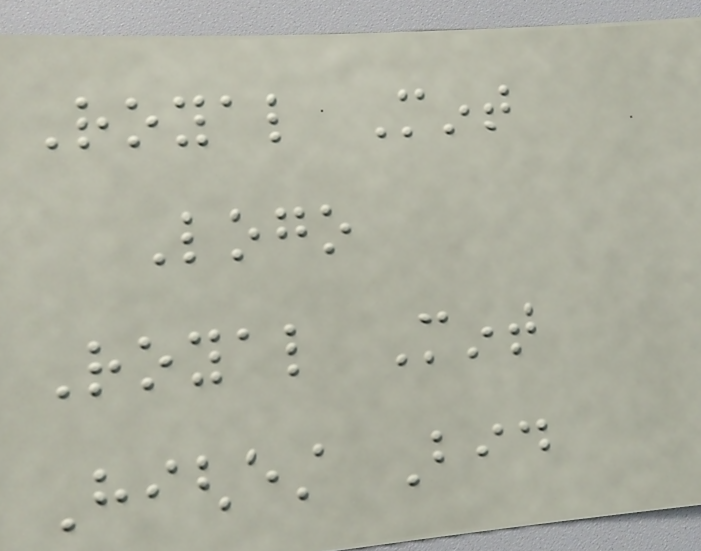Royal Mint
Logo
Royal Mint
Highest Bid
